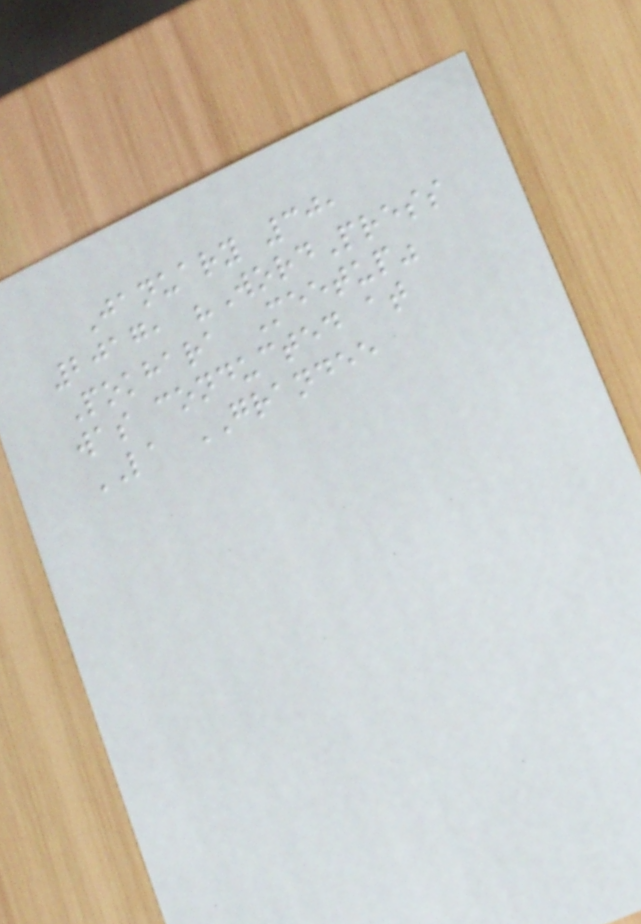January 30,
2017, "WordPress
Pokhara Meetup"
was conducted at
LA GRANDEE
